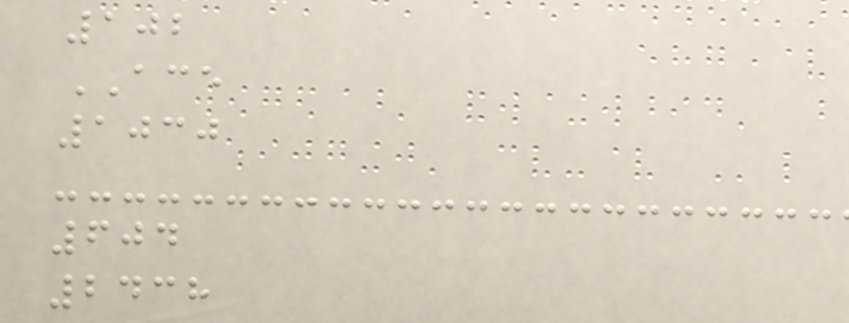102
ACE
1030
604
2438
